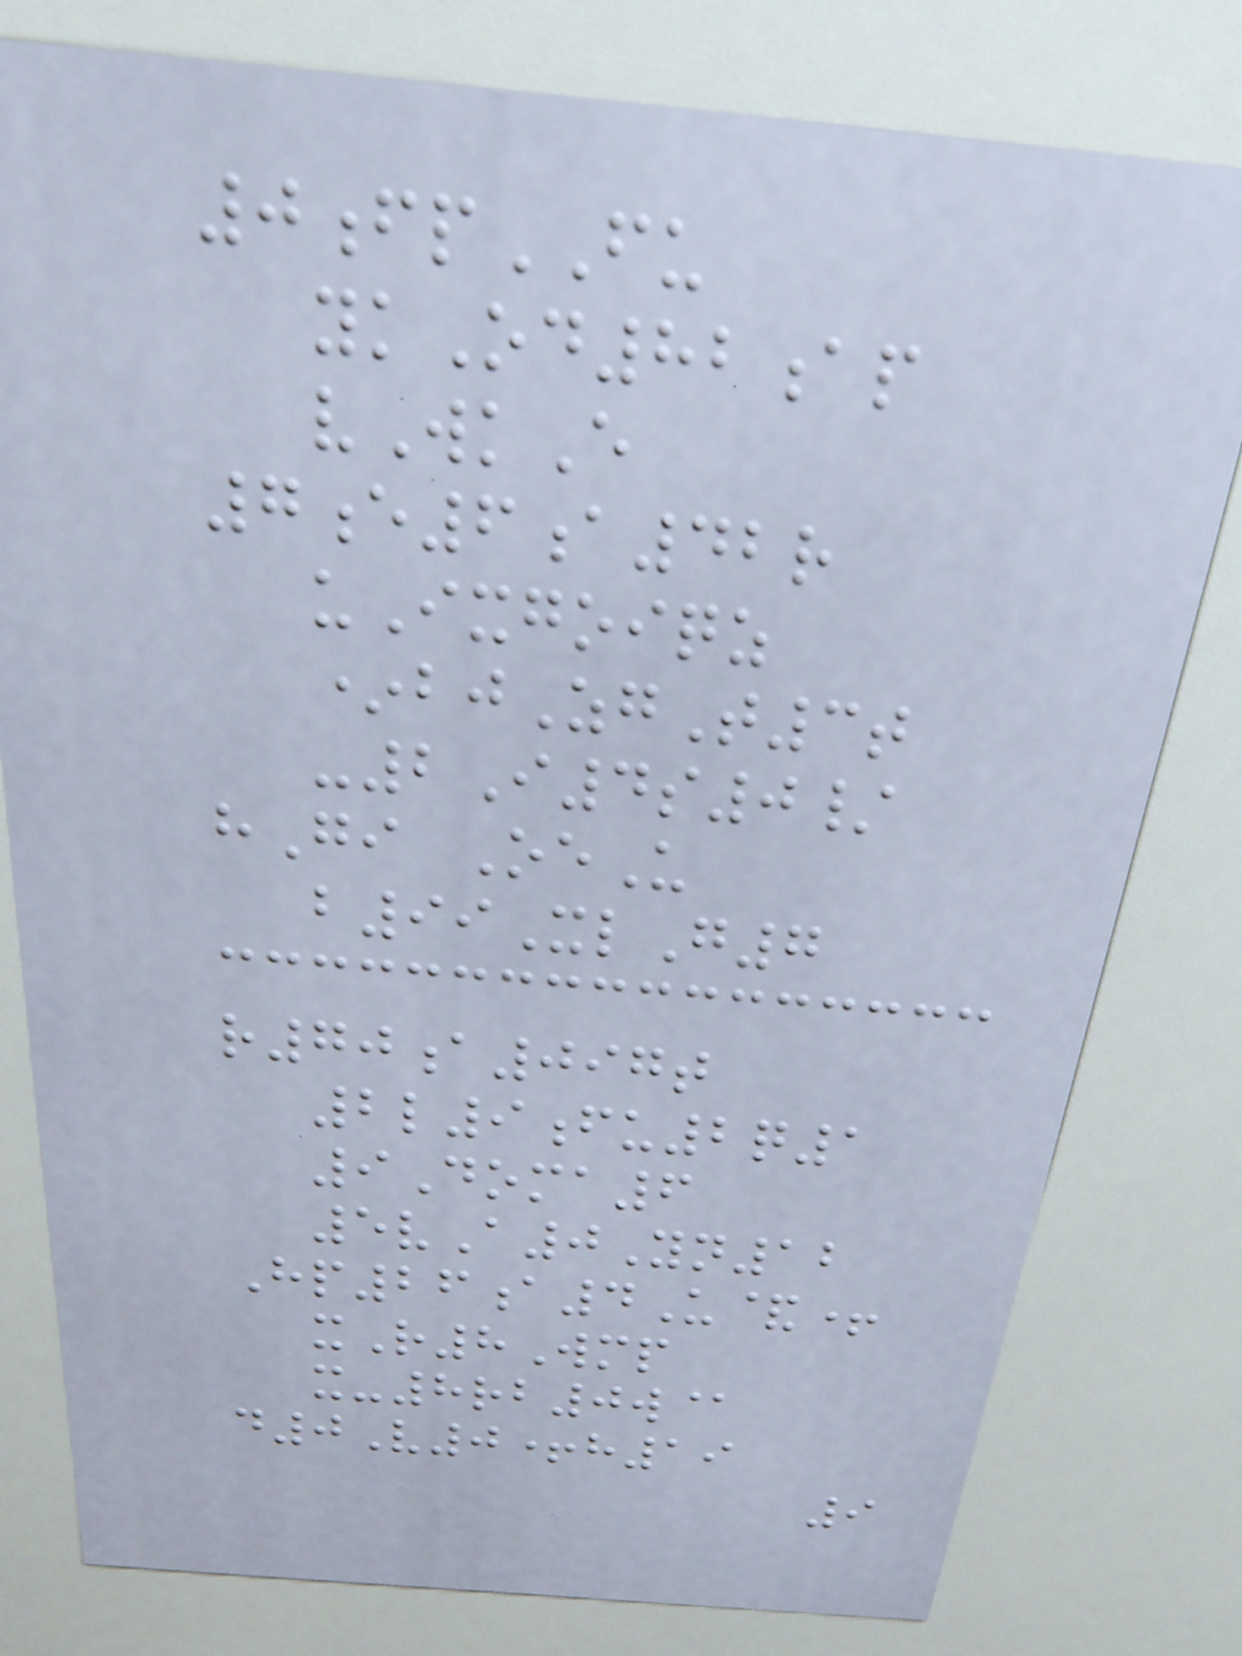0fpFU
ykOd82ap
vWkE
7e6a42r
uIxgoiqz
*bjZgT3t
-2I4s0/
hGi OeU
b99XlG7
r70a097t
2l9fu2q1
9Doma6
5vA0Yn12
Hp26a4U&+
xR8Wmp
x-8rb0w@
d0V0+h19
9
